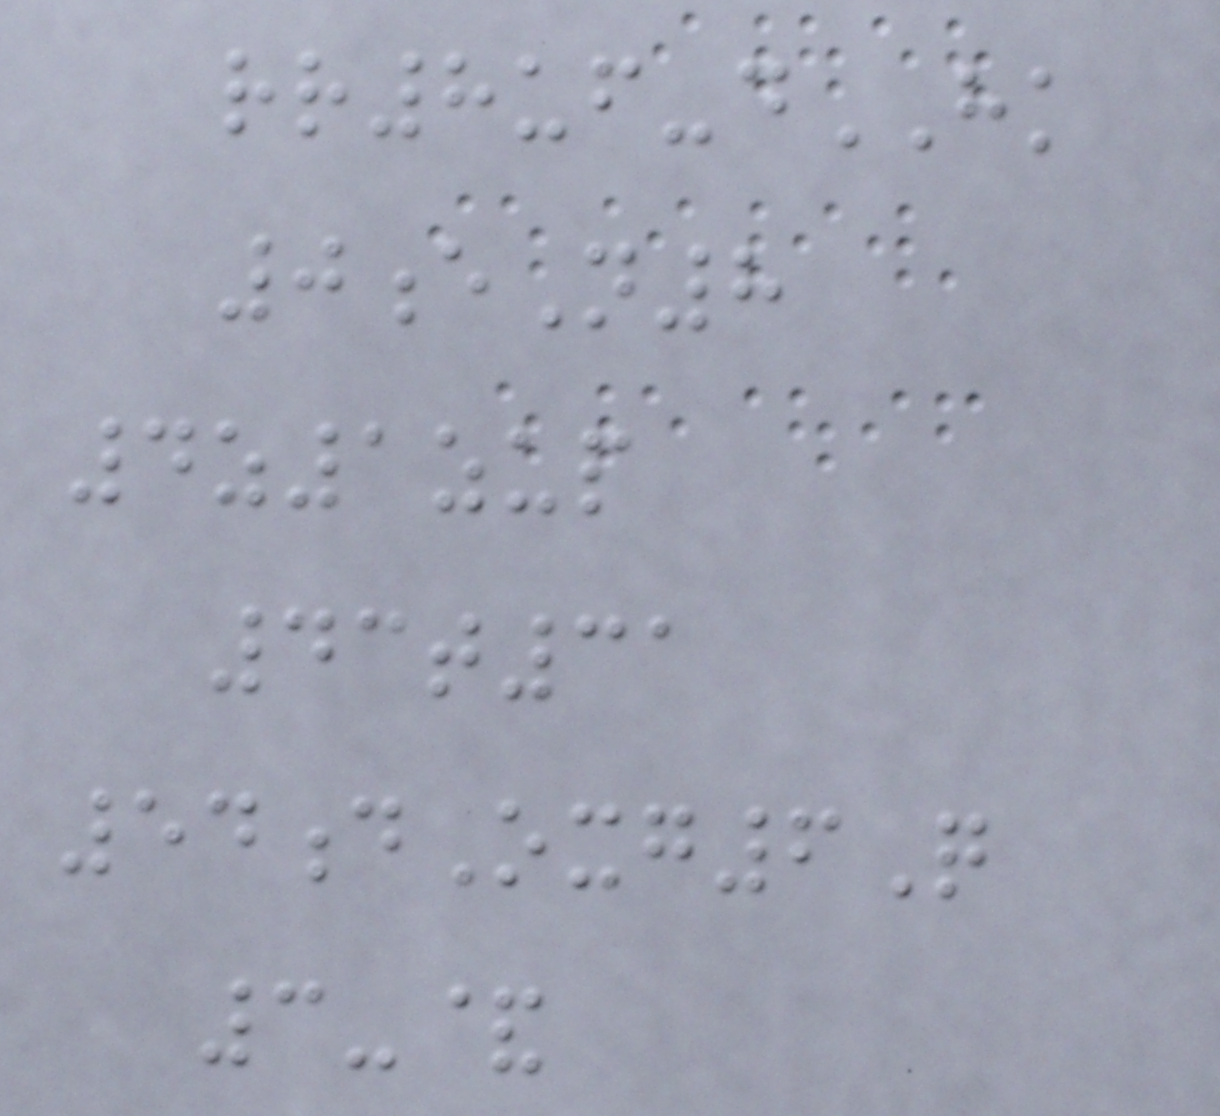rr8uf-dHK
0eN8
4z1zup
43t31
54dOxg6Q
3-&
